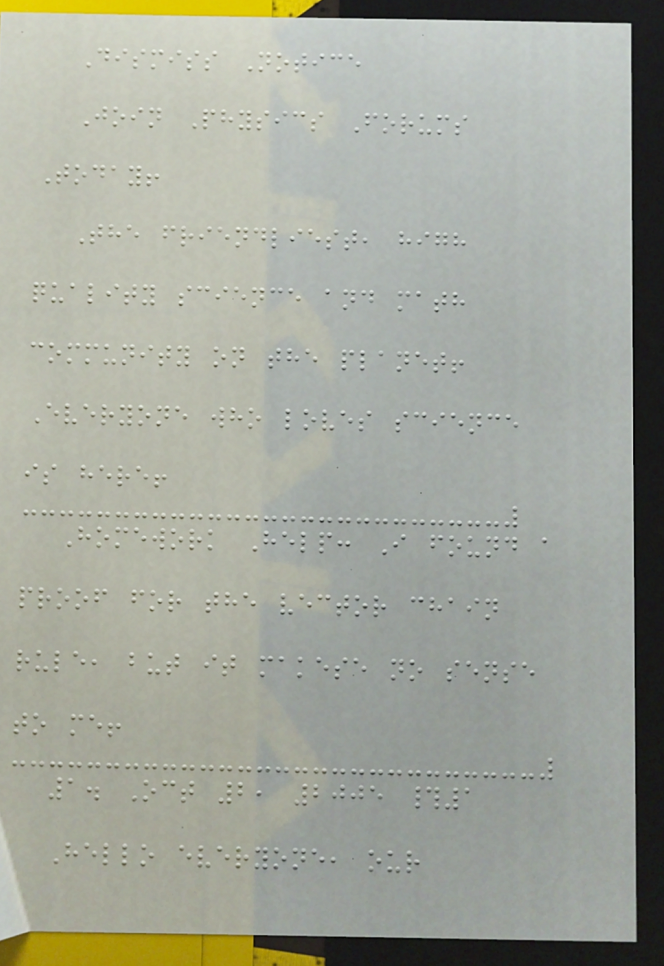Dismiss Notice
Join Physics Forums
Today!
The friendliest, high
quality science and math
community on the planet!
Everyone who loves science
is here!
Homework Help: I found a
proof for the vector chain
rule, but it makese no sense
to me!
1. Oct 2, 2005 #1
Hello everyone, our
